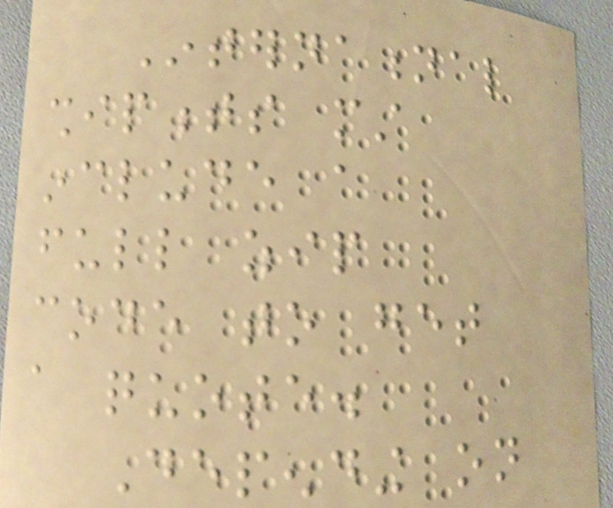International
shipments must
include a
full zip
code to get
a quote.
Depending on
